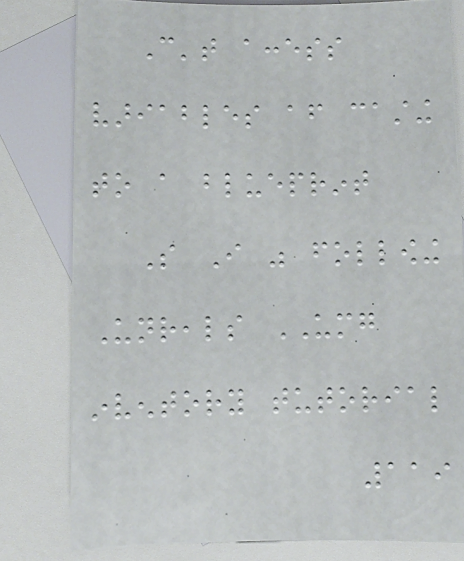Can't access
variables after casting
to a blueprint
So I was following
Unreals UMG
inventory tutorial
119
